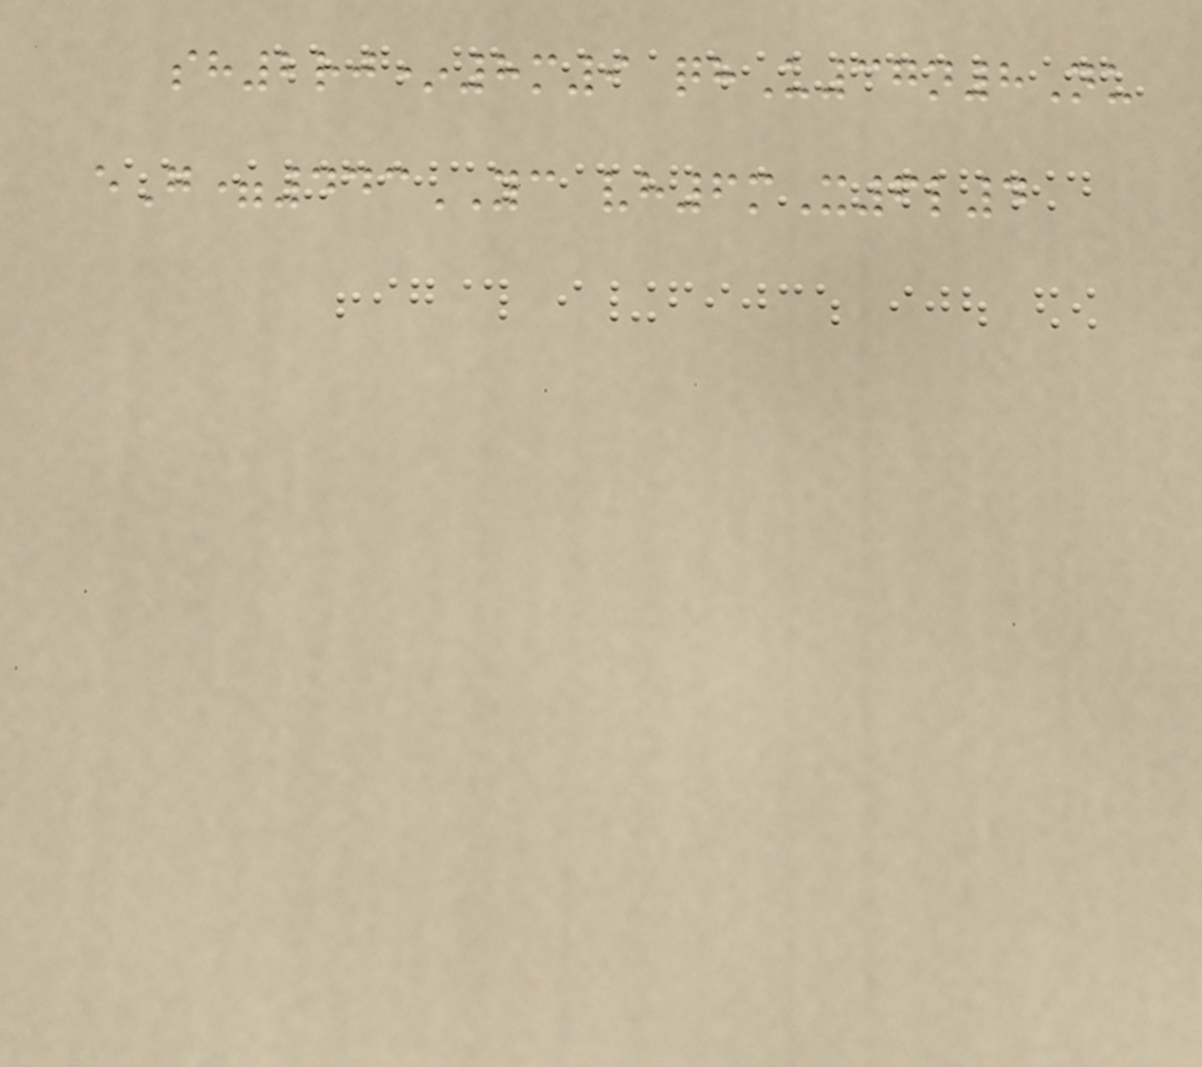sh2rj*8m9 qhU37n8Nu
eG=443YC vh6mX6l4
